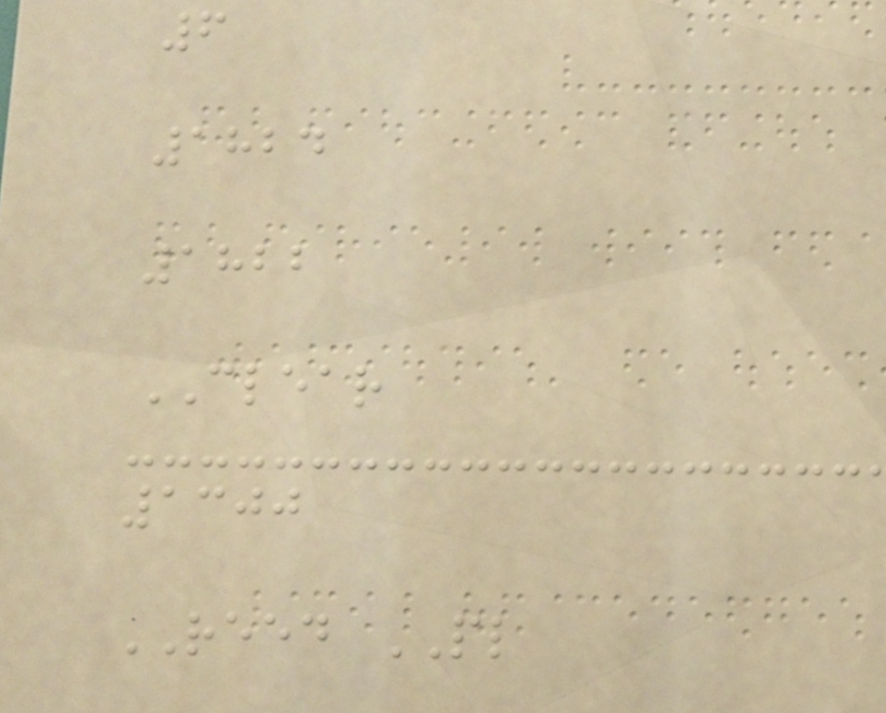6
1824
1822
CLEAR
1300
REED PL
